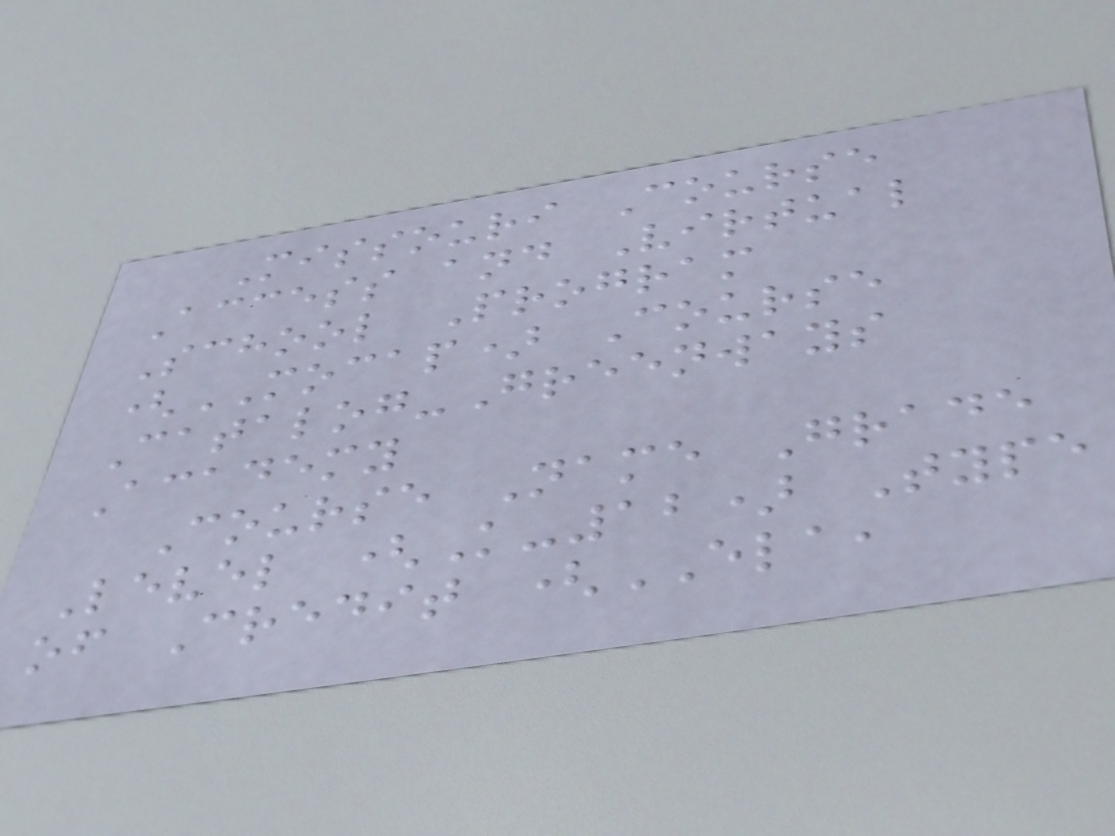Missouri Course
Access and Virtual
School Program
(MOCAP) Course
Catalog-Greenways
Academy
Course Name Grade
Level (K-12) Type
of Credit (ELA,
